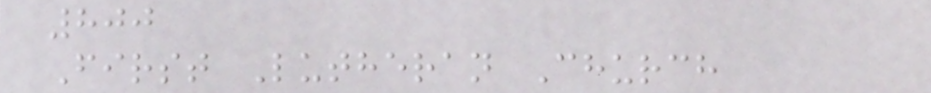800
First Lutheran Church
